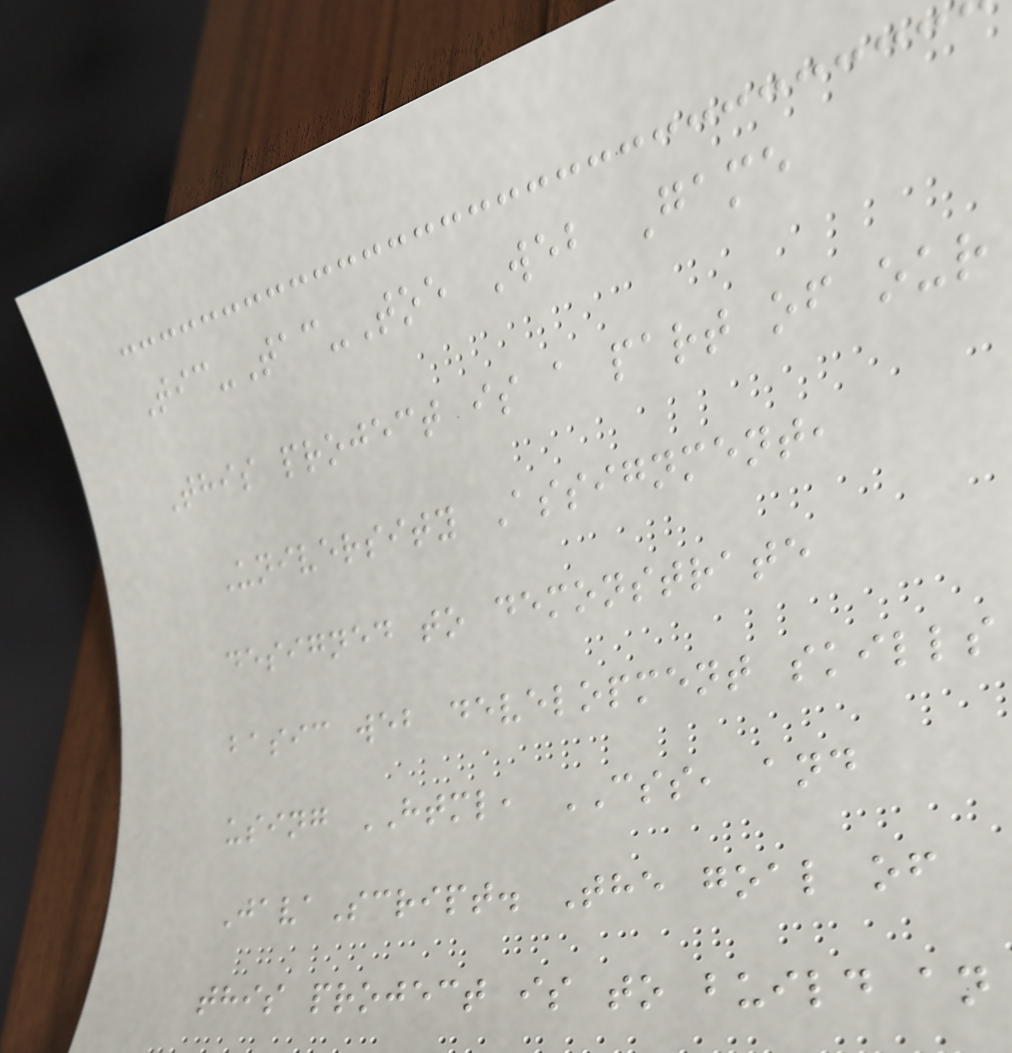Tic-Tac-Toe Web Game
This project is a part of our
University Assignment,
designed to demonstrate
basic web development skills
using HTML, CSS, and
JavaScript. The goal of
this project is to build an
